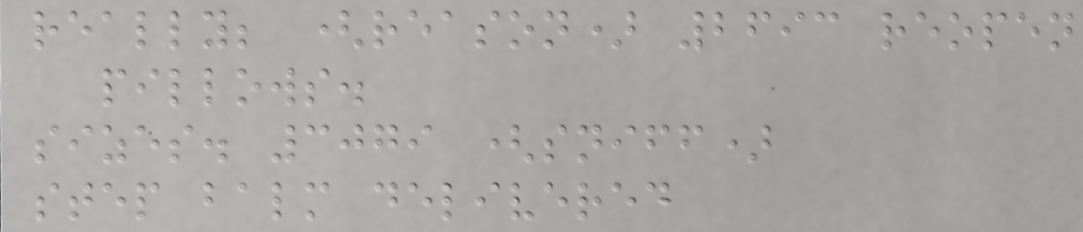really; (reason) 2693 reopen
pillows.
sizes. 3079 (sniff)
step balm delivered
